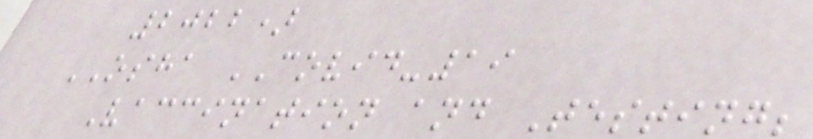2022)
OSHA COVID-19
Vaccination and Testing;
